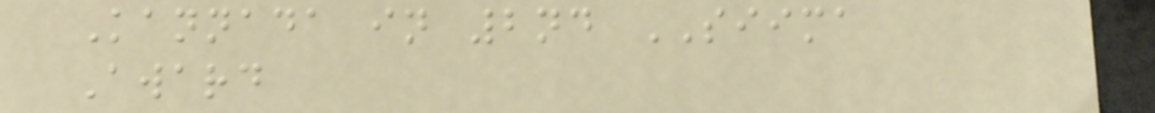Kannada in 2nd SIIMA
Award
